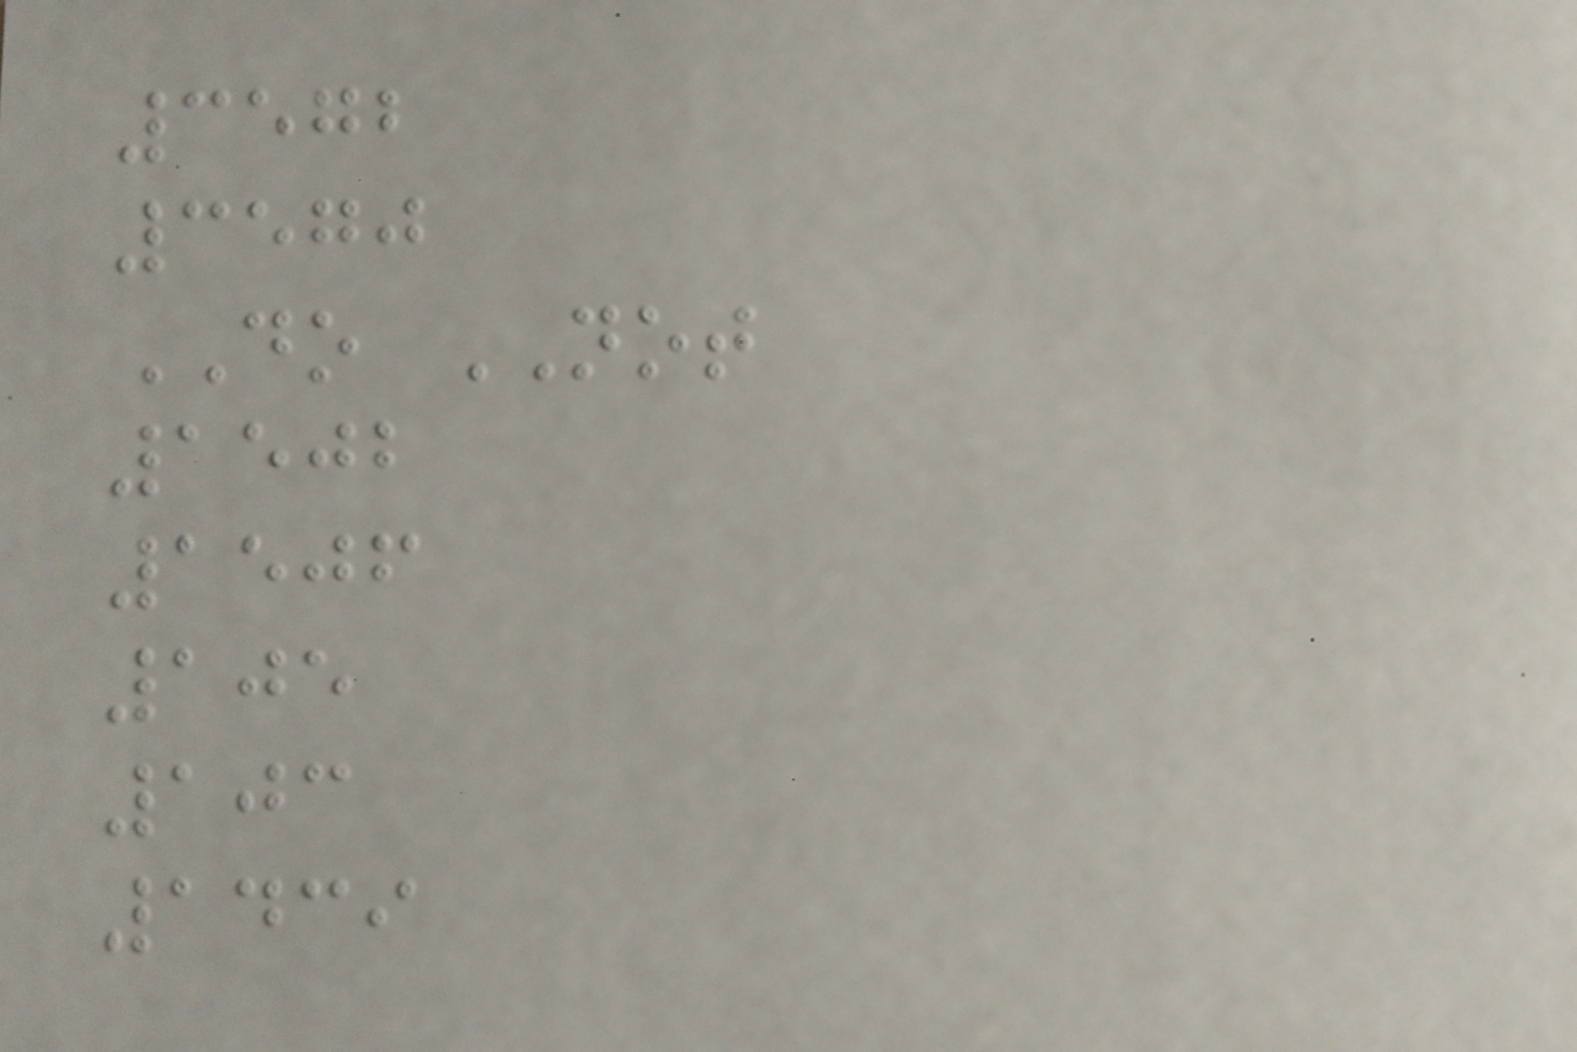3572
3570
DO NOT
1502
1506
105
103
1439
